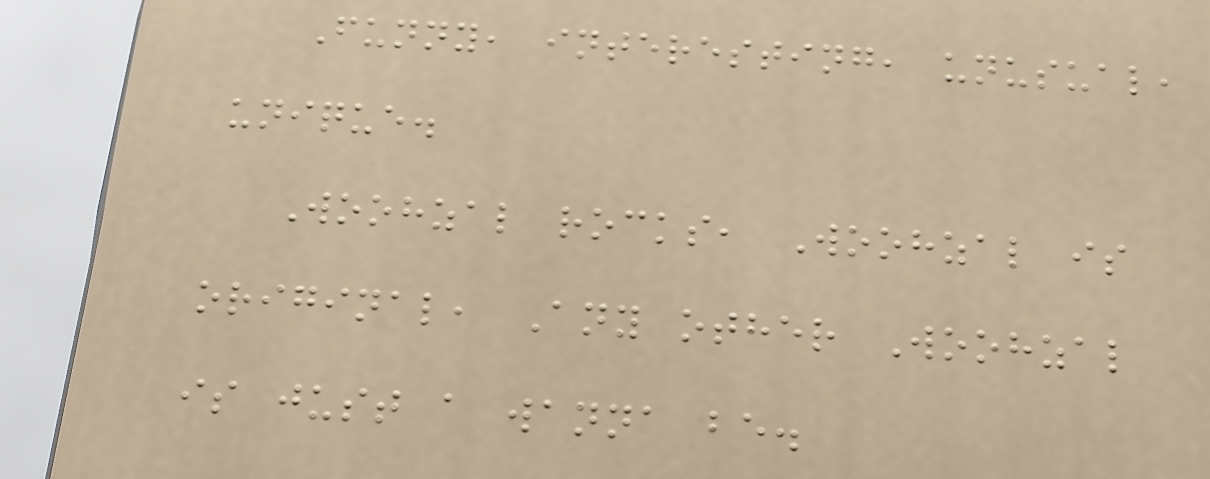Funny, interesting, unusual,
unique.
Woohzal rocks, Woohzal is
original, Any other Woohzal
is just a wanna be.
